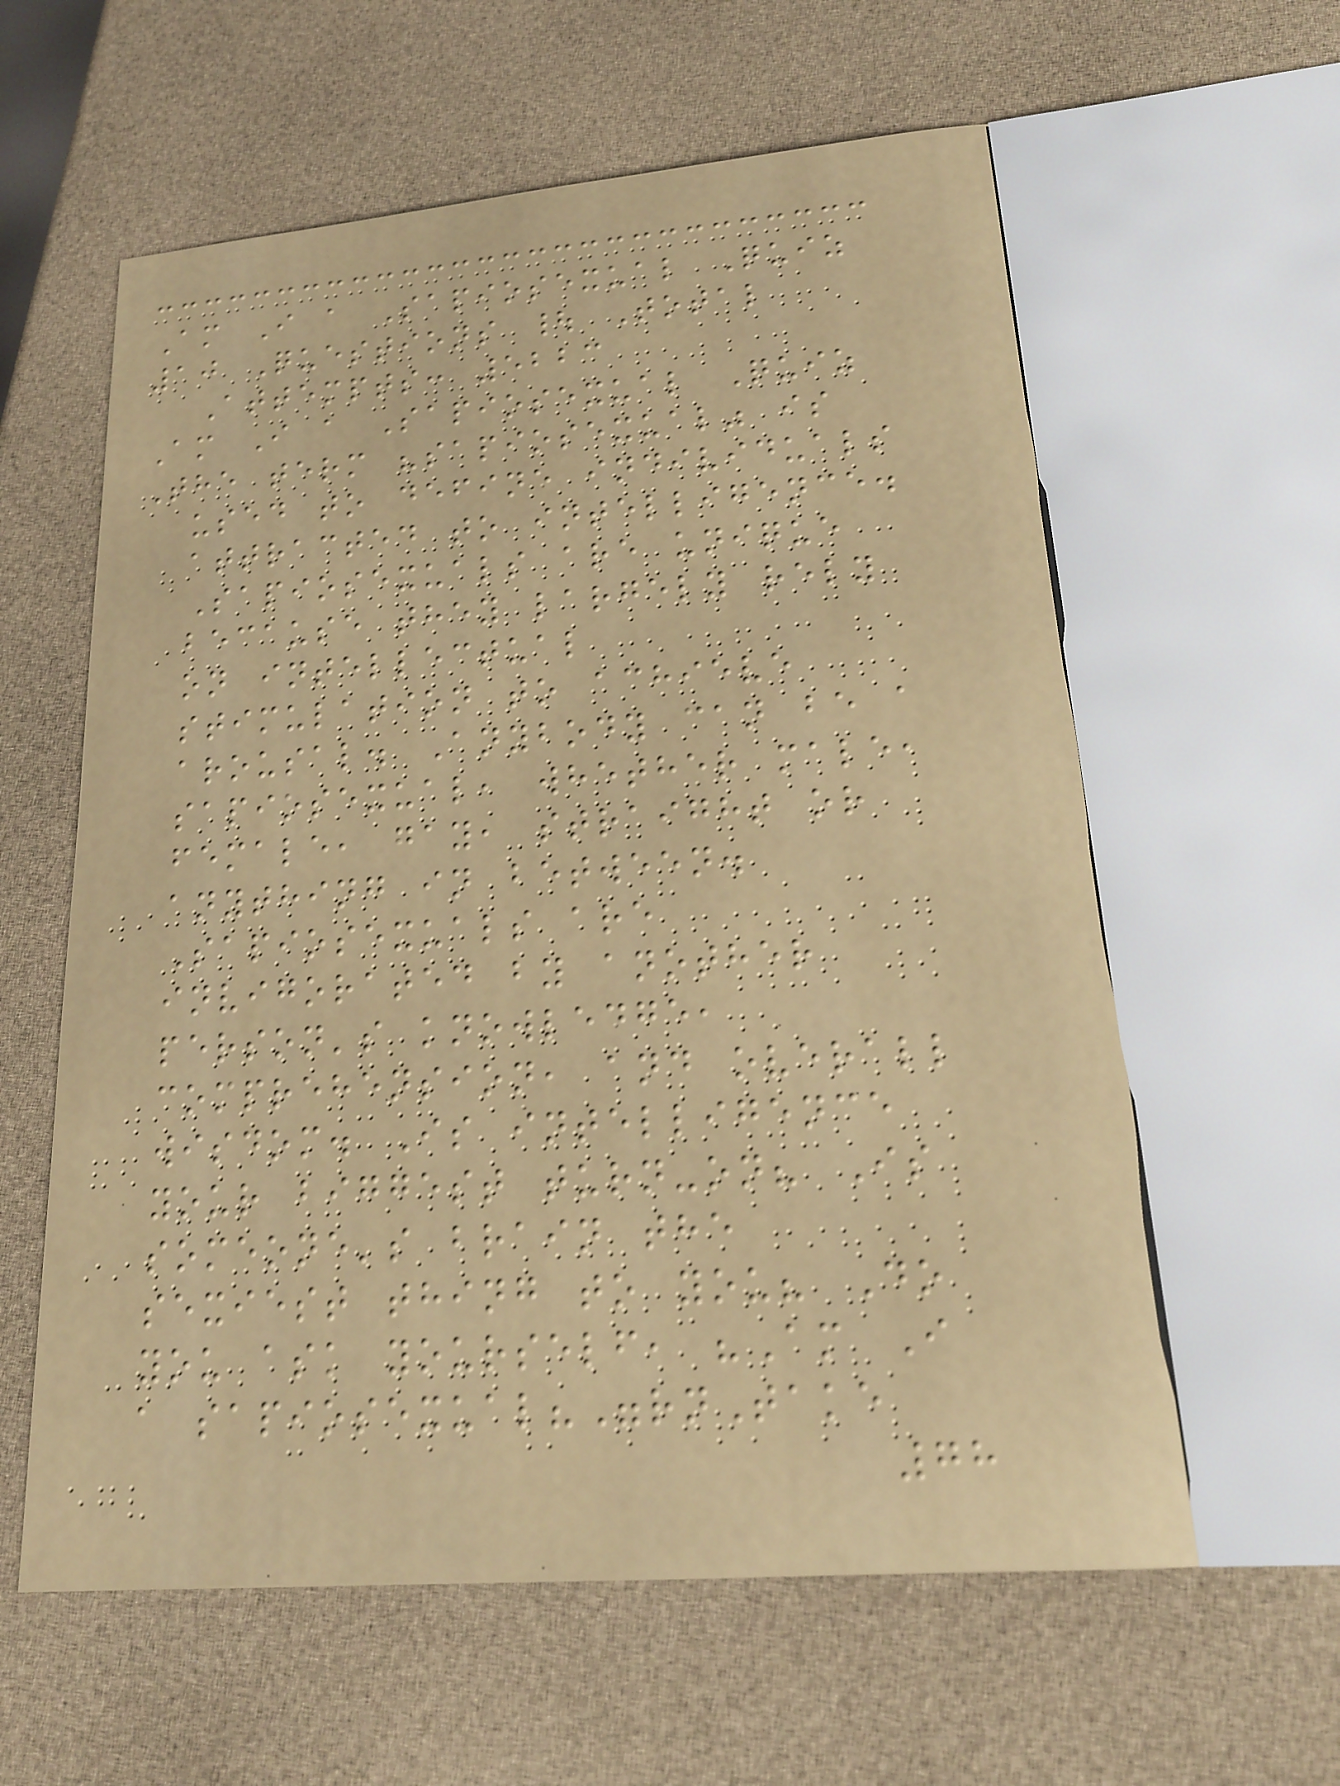Am I a Sapiosexual Quiz
10 Questions | Total
Attempts: 5223
Am I a Sapiosexual Quiz
The term "sapiosexual" is
used to define individuals
attracted to intelligence.
Sapiosexuals are unique
because they largely rely
on intellectual
stimulation to achieve
arousal. Anybody can be a
sapiosexual, whether male,
female, gay, straight or
anything in between.
Sapiosexuals are
invigorated by another
person's knowledge,
comprehension, and overall
wisdom. Is intelligence
your biggest turn-on? Is
someone's brain the
sexiest thing to you? Do
you ask yourself, "Am I
a sapiosexual?"rnTake
78
